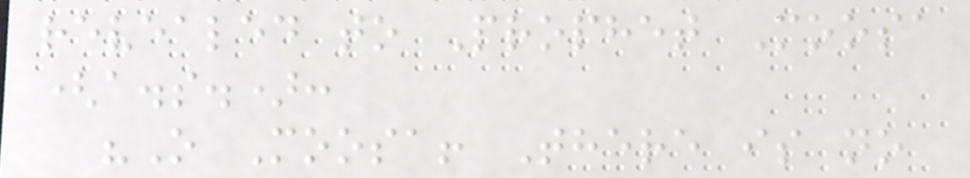revealed to Prophet Moosa
(a.s.):
"O Moosa! There is no
